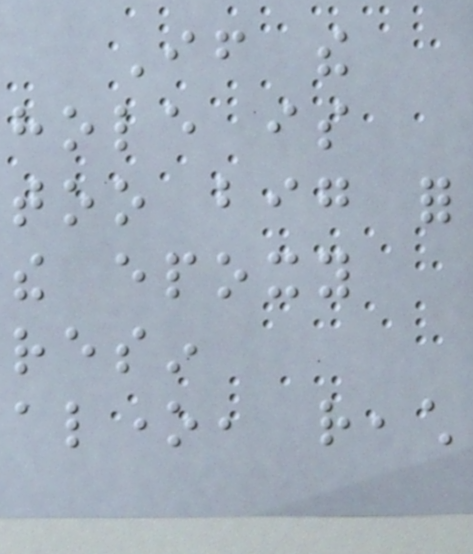If the
hole is
too big for
the epoxy
resin
alone, reach
